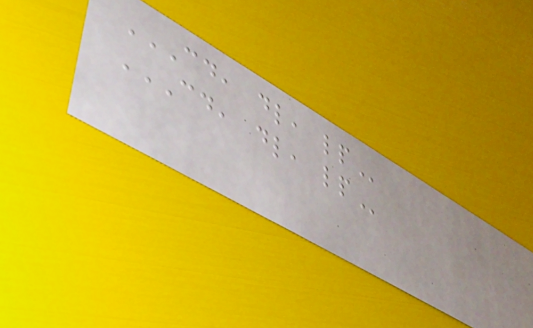CD, DL, LP
CD, DL, LP
